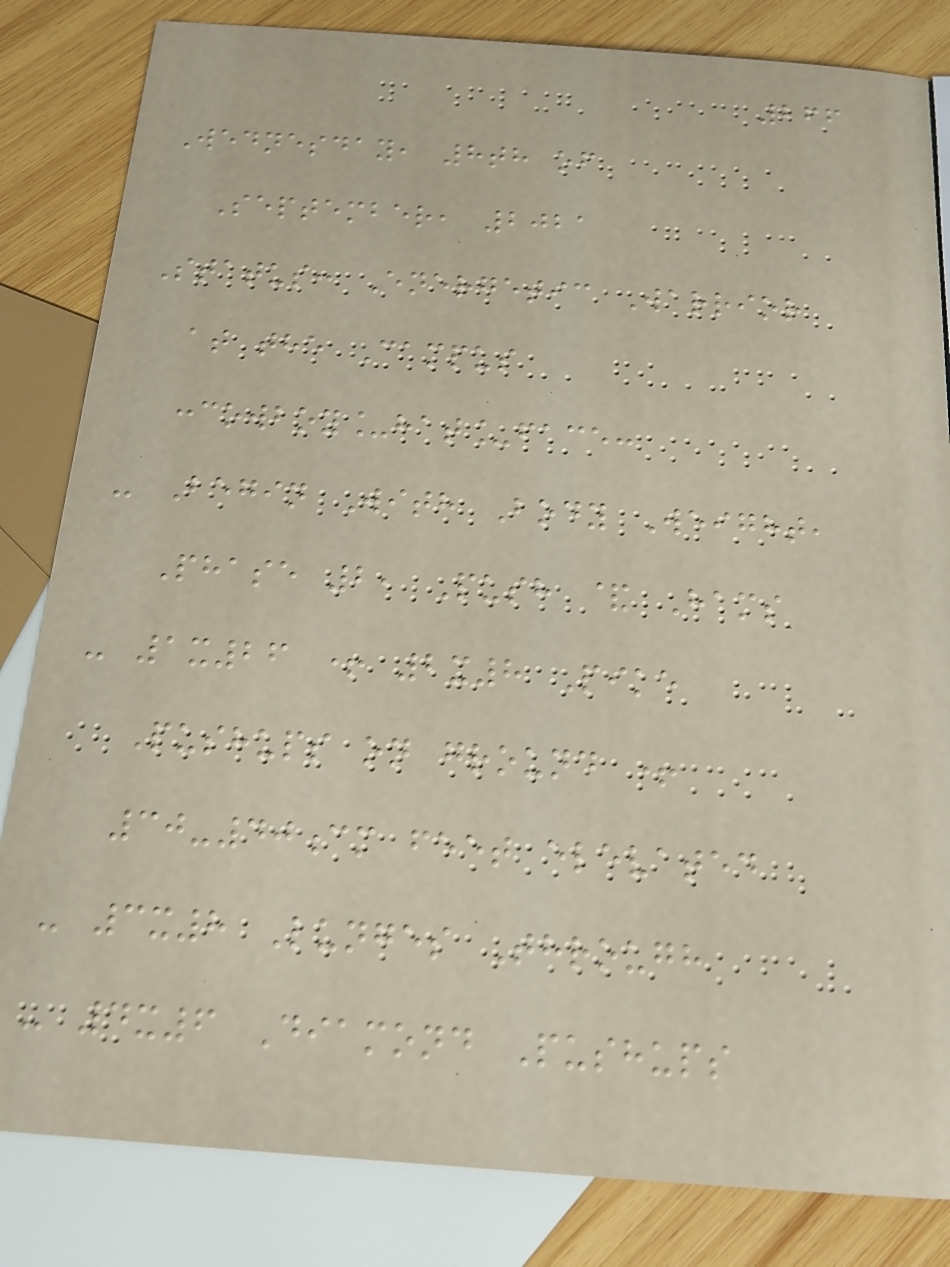266
Wednesday, 8th of
September, 2021
Status: Energetic Warrior
at the Campus
:cowboy_hat_face:
- Begin With Body Weight,
Phase 2, Push & Hams
- 1x26 + 2x8 Pike
Pushups on ground +
30-40cm feet elevated
- 3x8 Lunges Through
- 4x6 Diamond Pushups
